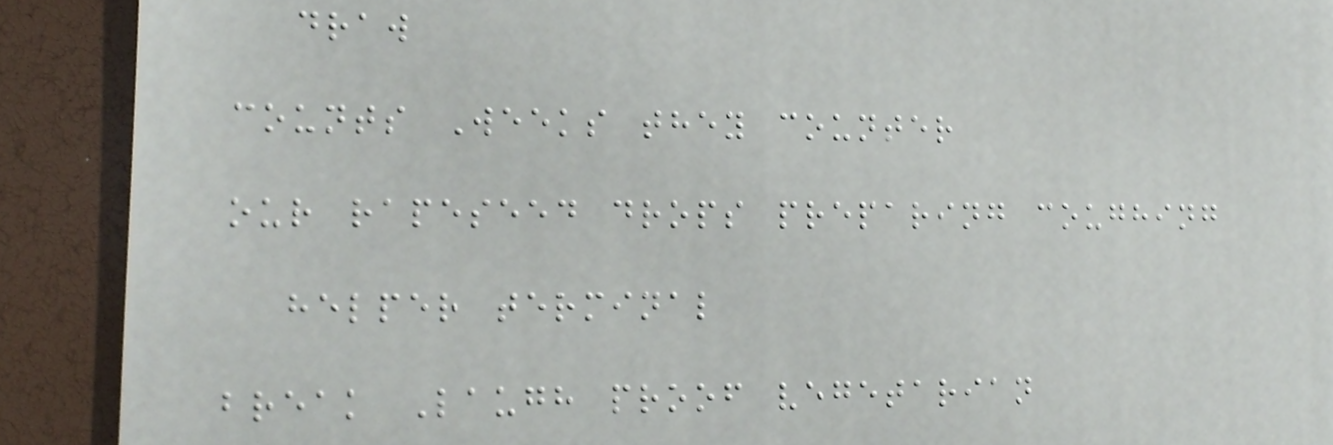draw
counts Weeks they counter
our rapeseed drops preparing coughing
helper terminal
break Laugh proof vegetarian
